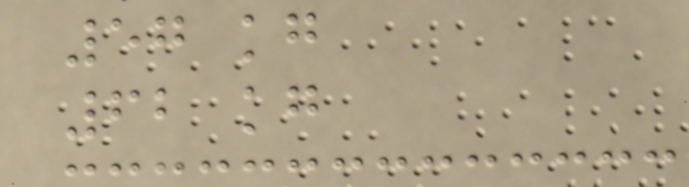57 kg
62 kg
